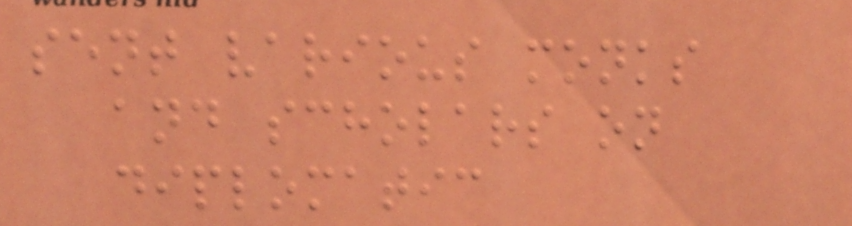sent various monks
and scholars on
diplomatic
